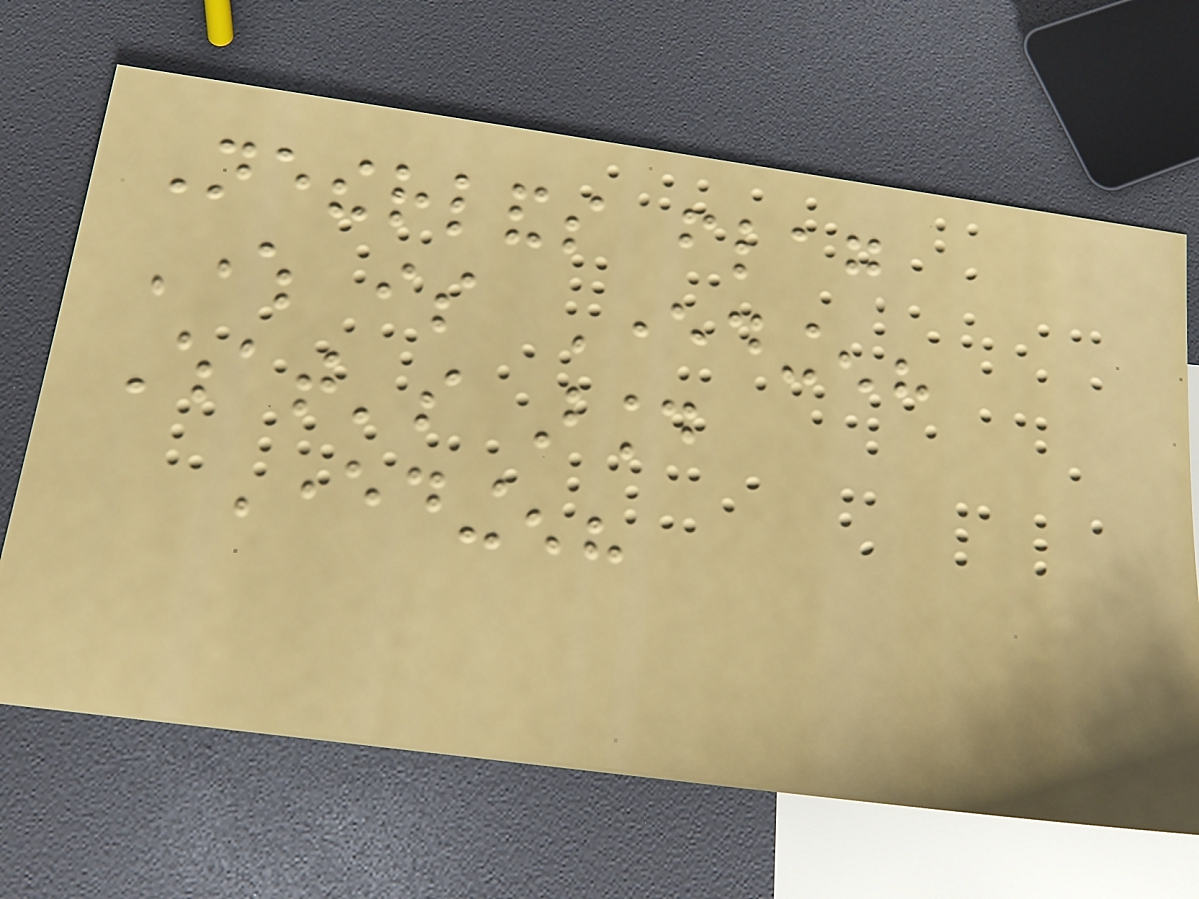Netherlands flag
Where is Everdingen?
What's around
Everdingen?
